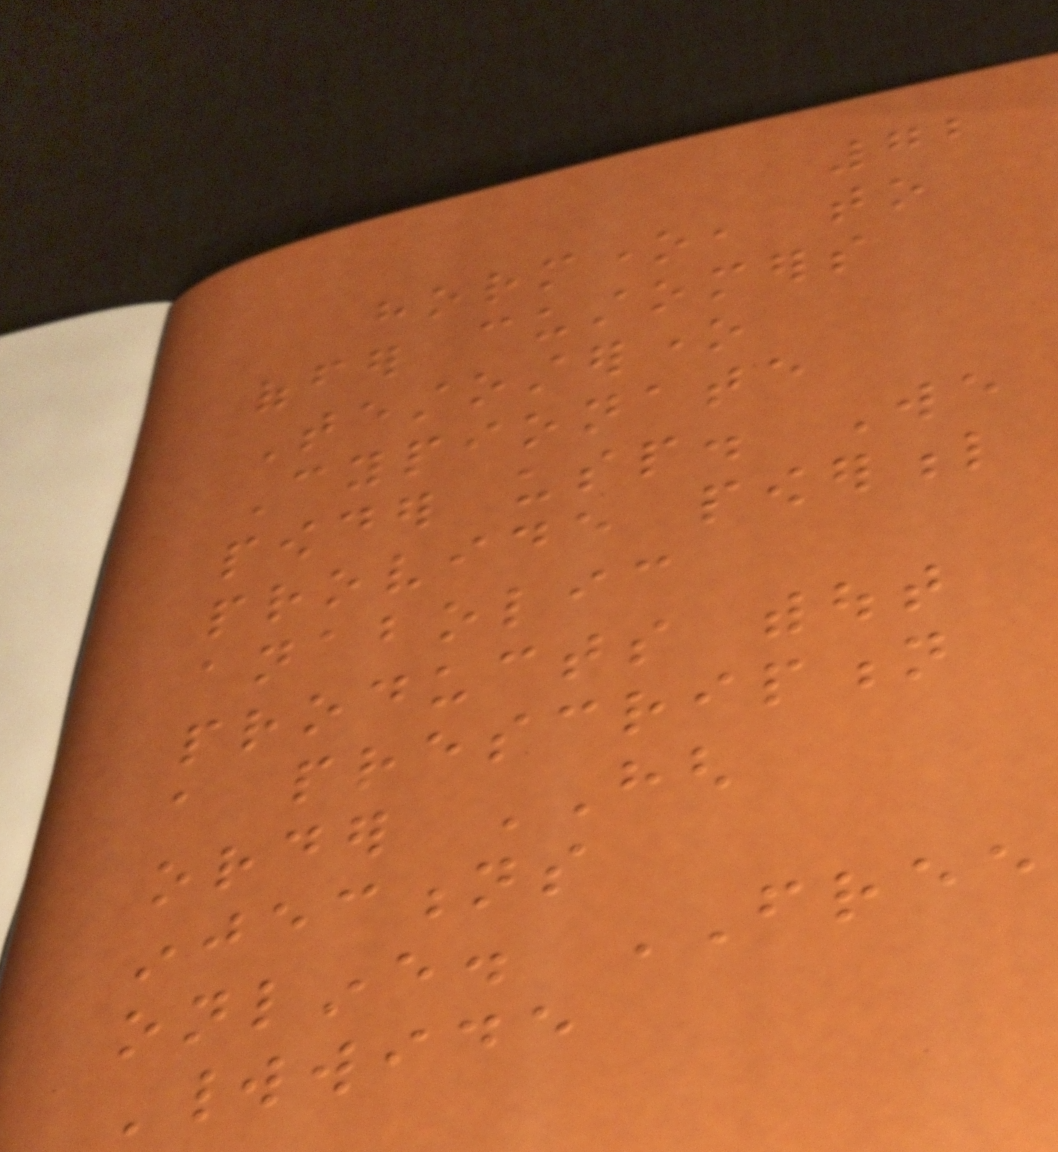72
hormone, to
offer customers
Testosterone
Cypionate
powder usp. We
provide powerful
anabolic
products without
a prescription
order HGH
injections
online. FREE
Worldwide
